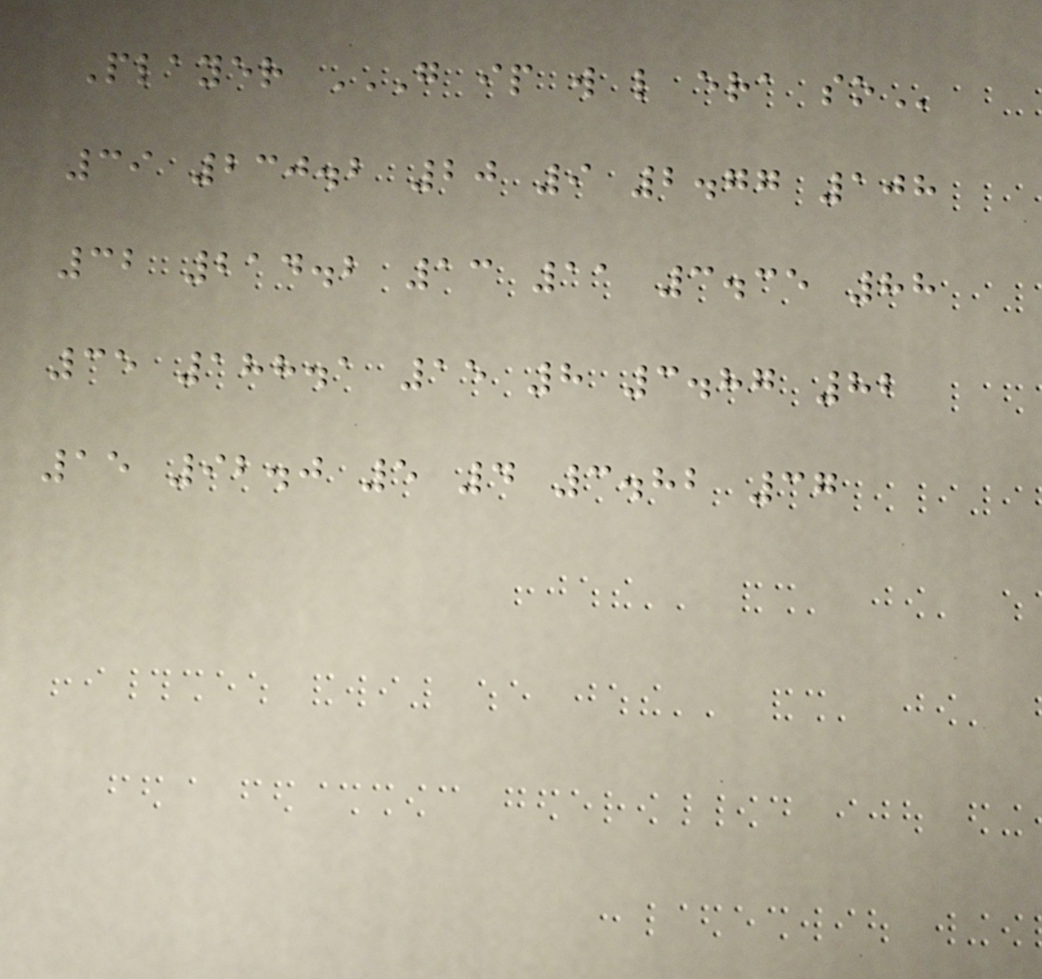Player G IP W L ERA SO
39 230.2 20 9 2.77 108
32 214.2 13 11 3.35 88
35 188.1 15 8 3.87 82
15 92.0 5 4 3.82 37
